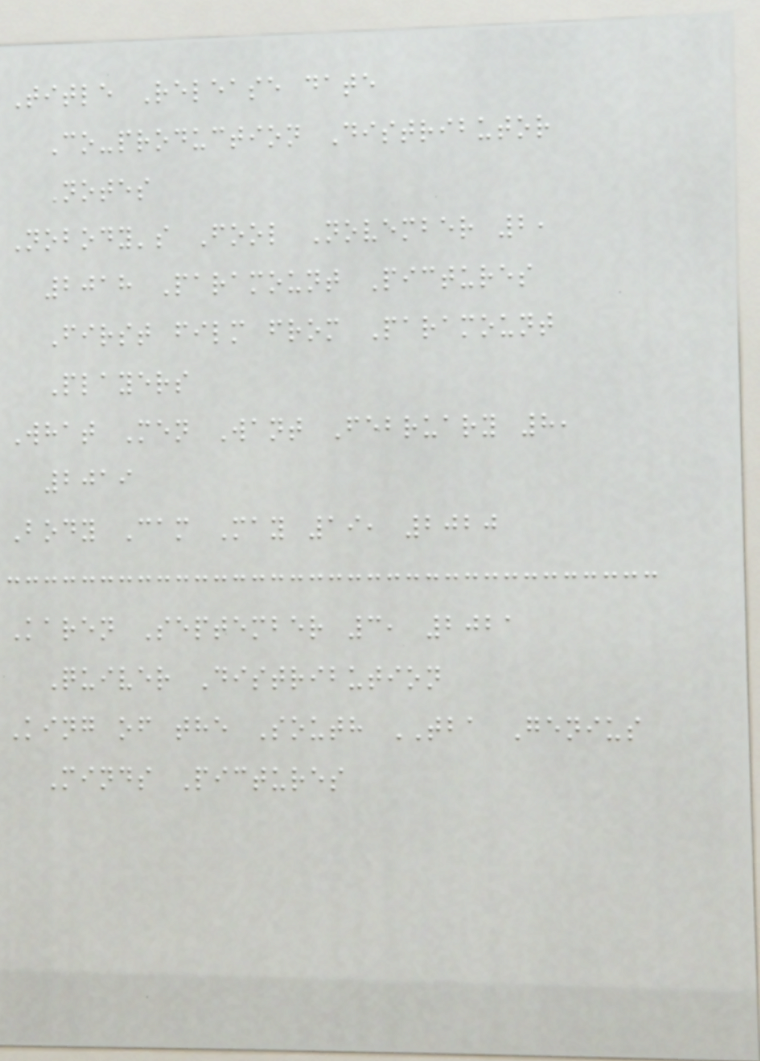Title Release date
Co-production Distributor
Notes
Nobody's Fool November 2,
2018 Paramount Pictures
First film from Paramount
Players
What Men Want February 8,
2019
Body Cam May 19, 2020
Karen September 3, 2021
Quiver Distribution
King of the South TBA Genius
Minds Pictures
